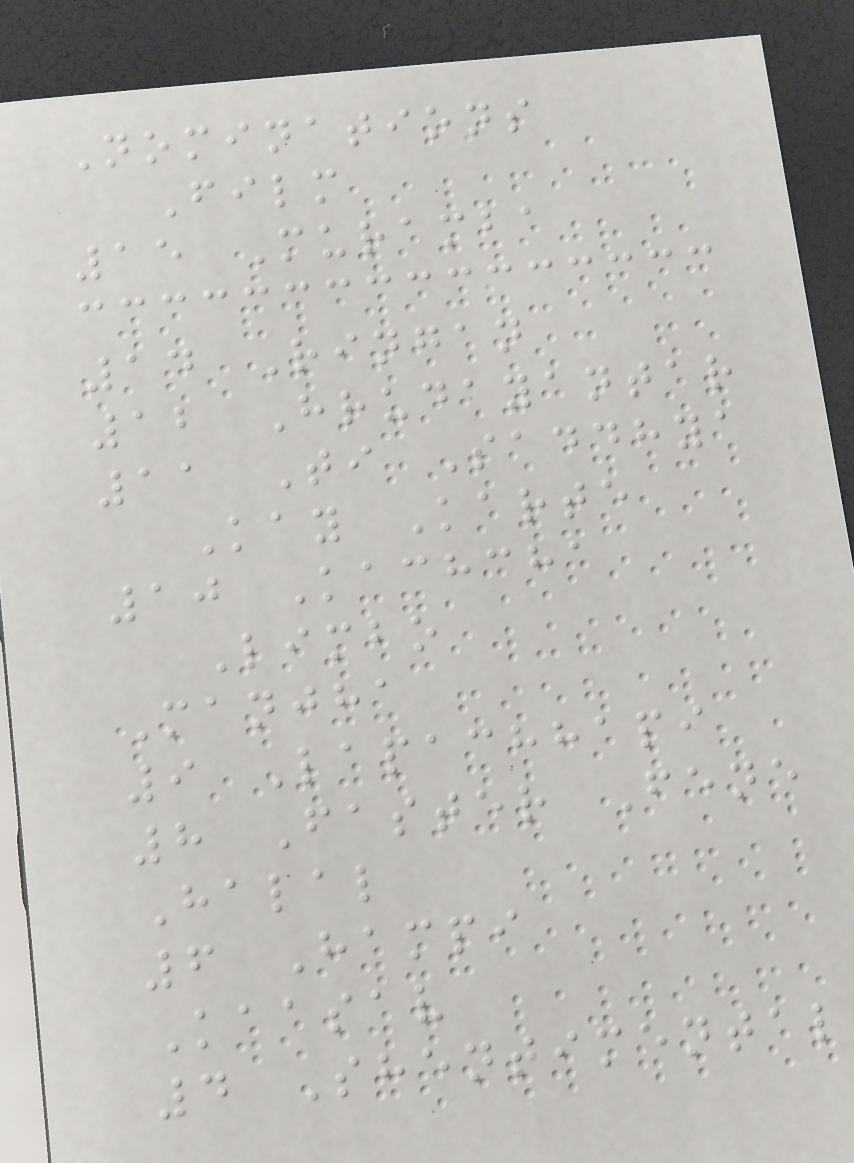Nominations
Film
15 Muramba
14 Ringan
12 Hrudayantar
11 Ti Saddhya
Kay Karte
10 Kachcha
Limbo
Manjha
9 Lapachhapi
8 Faster Fene
Halal
6 Hampi
Kaasav
4 Shentimental
